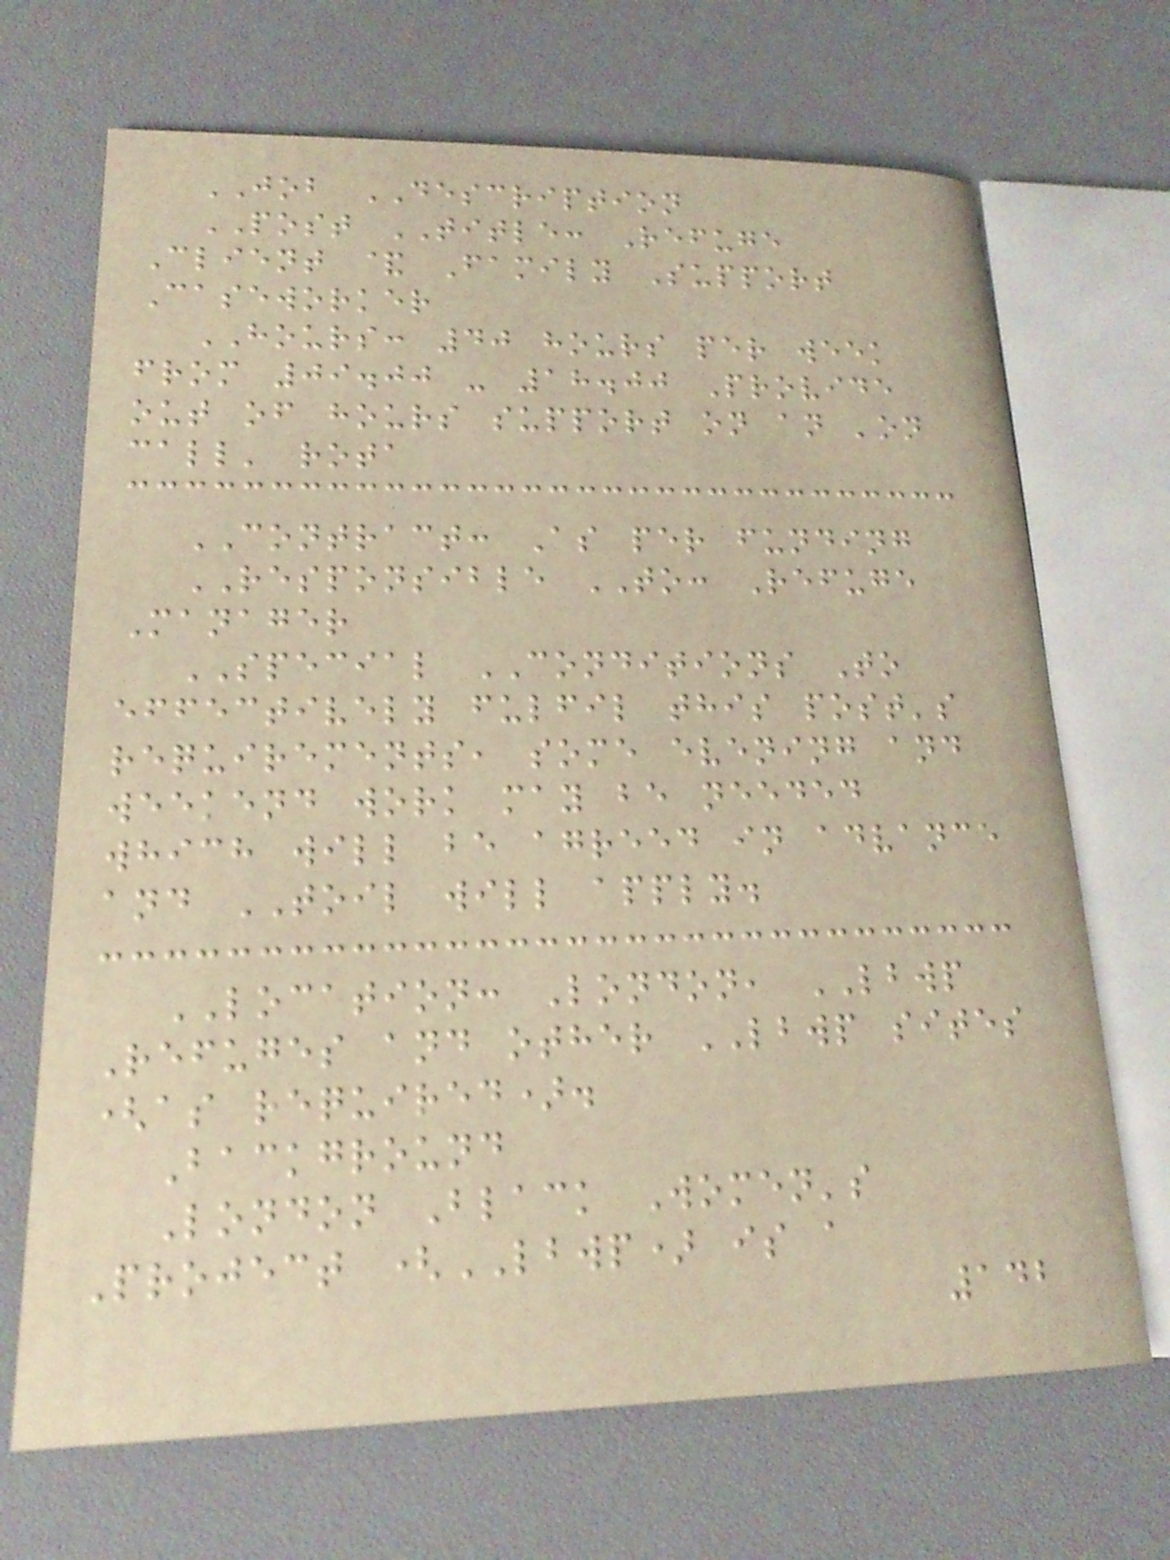JOB DESCRIPTION
POST TITLE: Refuge
Client & Family Support
Caseworker
HOURS: 40 hours per week
from 09.00 - 18.00 Provide
out of hours support on an 'on
call' rota
CONTRACT: As per funding
RESPONSIBLE TO: Refuge
Manager
SPECIAL CONDITIONS To
effectively fulfil this post's
requirements, some evening and
weekend work may be needed
which will be agreed in advance
and TOIL will apply.
LOCATION: London, LBWP
Refuges and other LBWP sites
(as required).
Background
London Black Women's
Project (LBWP) is a
142
